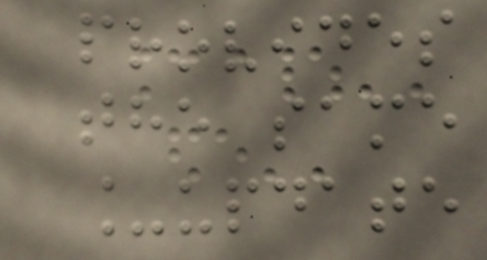provides
the same
_update
